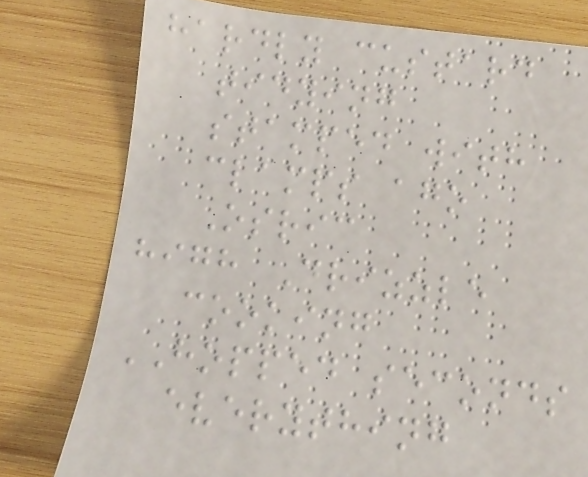hardly custard
tidying
stamped with
clamps ago
Osric
high Drizzle
cooking
HOPPED seconds
everything
